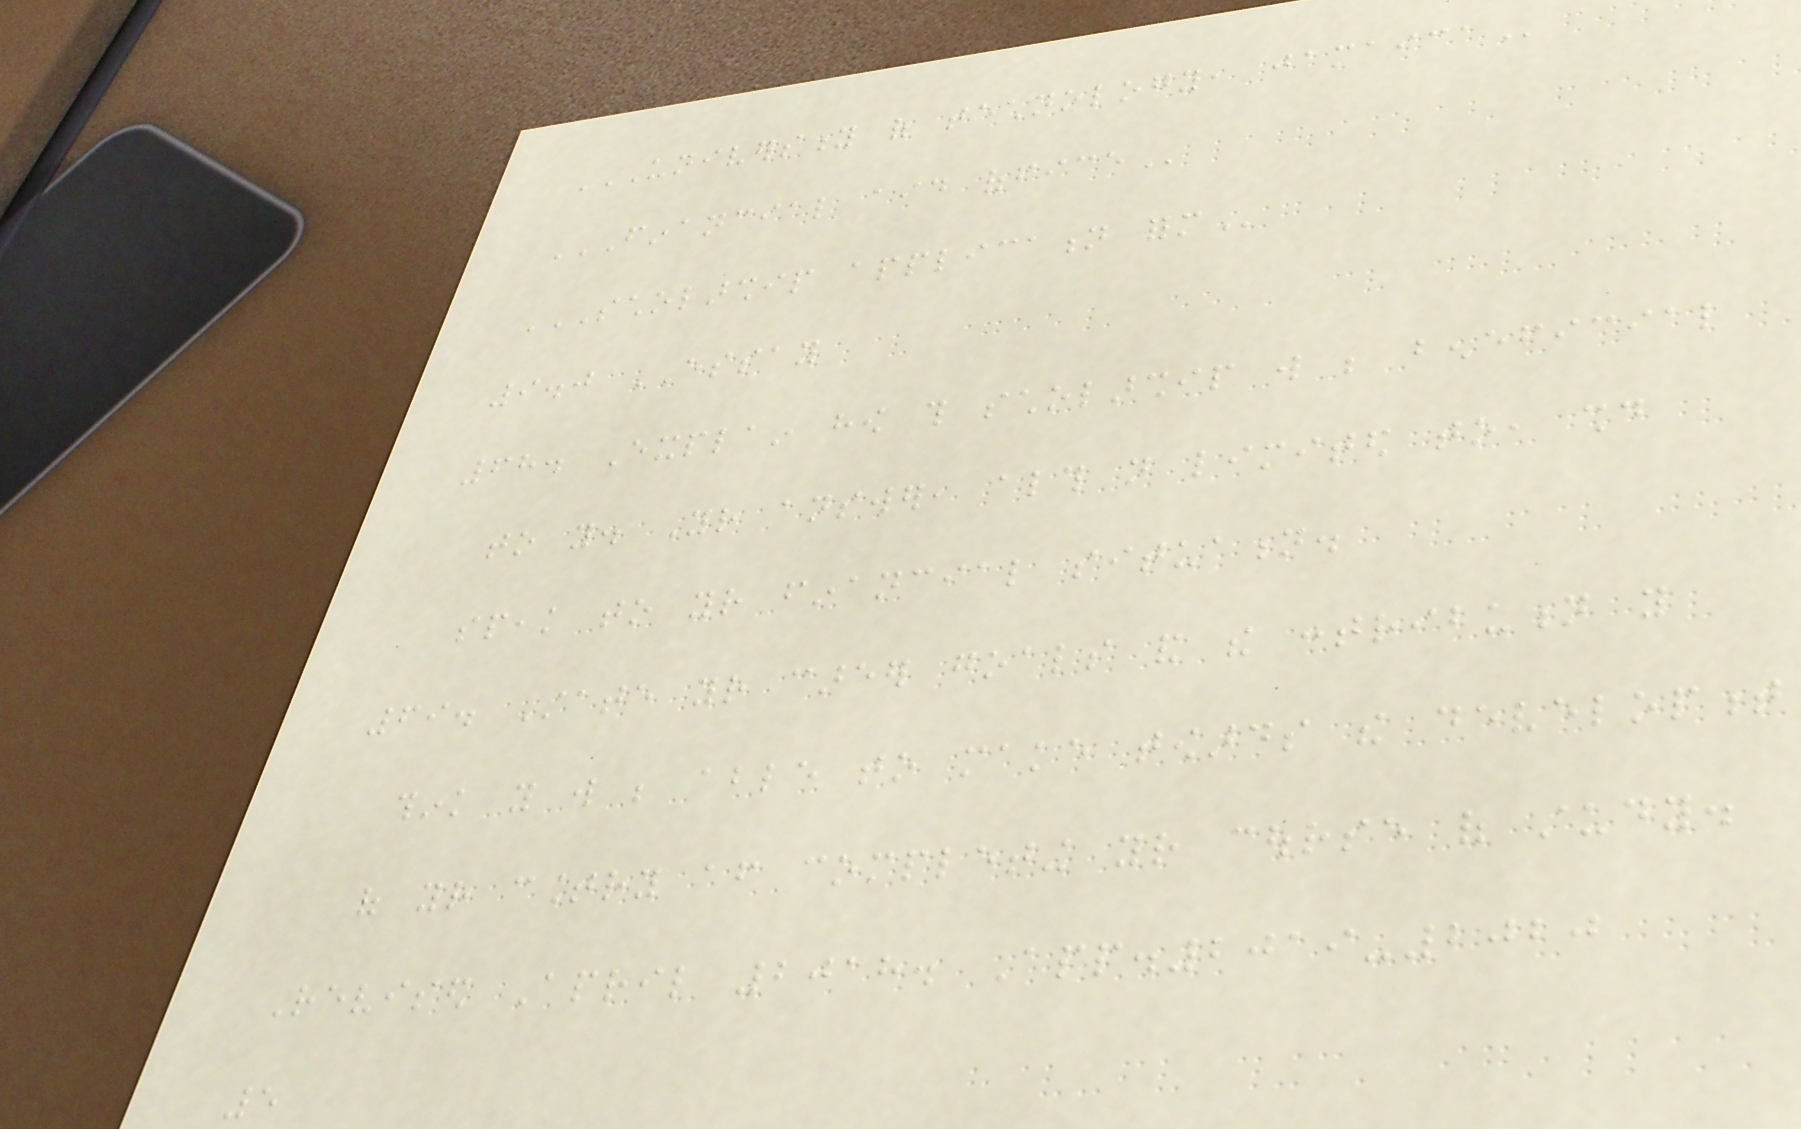UNIVERSITY OF TECHNOLOGY, JAMAICA
FINANCIAL AID OFFICE
SCHOLARSHIP APPLICATION FORM
9.0 ESSAY
68. Explain how this scholarship will be beneficial
to you. Your answer, although not limited to, should
speak to your financial situation.
69. State your career goals and the contribution you
think you will be able to make towards the development
of your country after completing your course of study.
Revised April 2018. App.2019-2020
5
